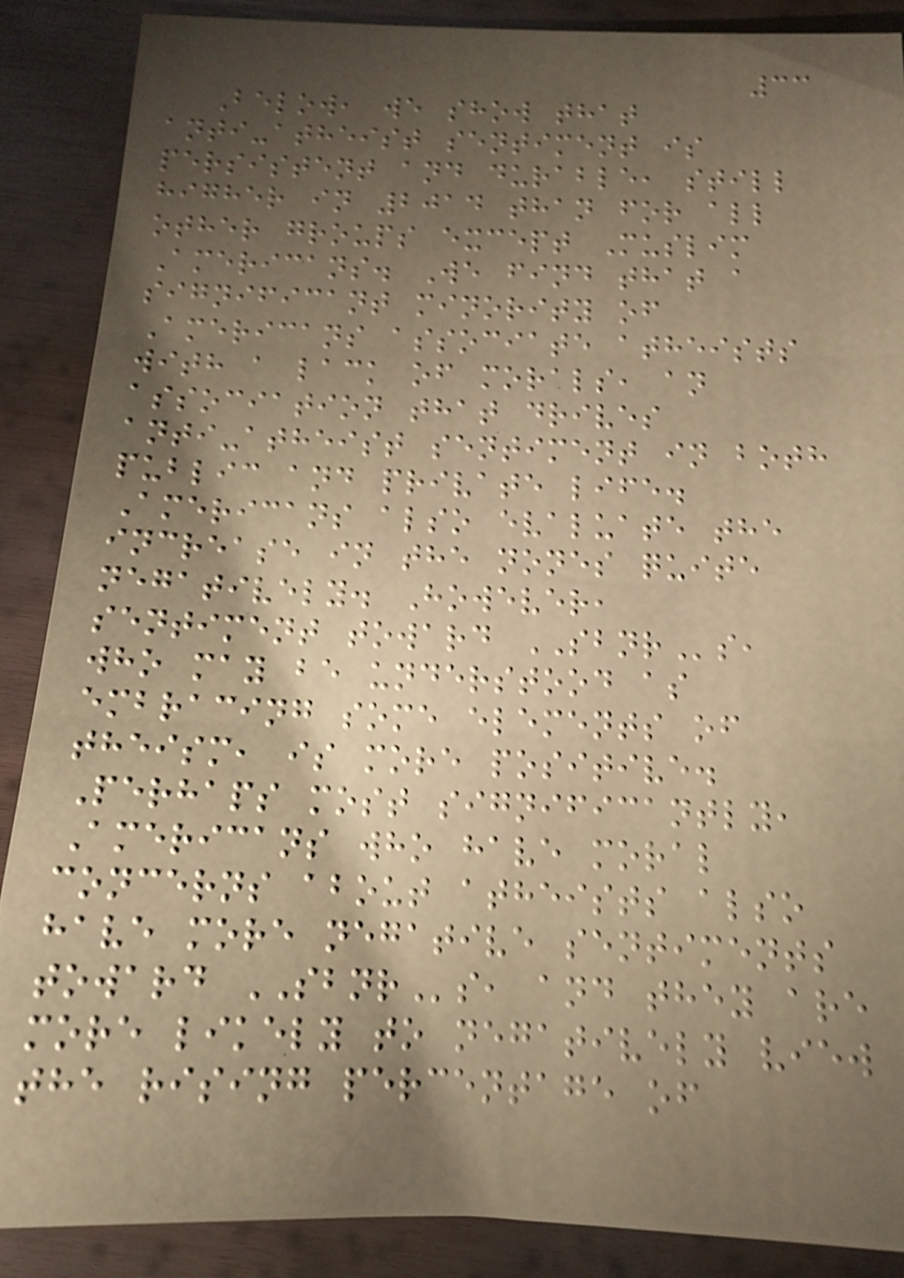33
Below, we show that
anti-atheist sentiment is
persistent and durable, still
higher in 2014 than for all
other groups except Muslim
Americans. We find that a
significant minority of
Americans associate atheists
with a lack of morals, an
association that drives
anti-atheist sentiment in both
public and private life.
Americans also evaluate the
increase in the nones quite
negatively. However,
sentiment toward SBNRs,
who may be understood as
embracing some elements of
theism, is more positive.
Perhaps most significantly,
Americans who have moral
concerns about atheists also
have more negative sentiments
toward SBNRs, and they are
more likely to negatively view
the rising percentage of
